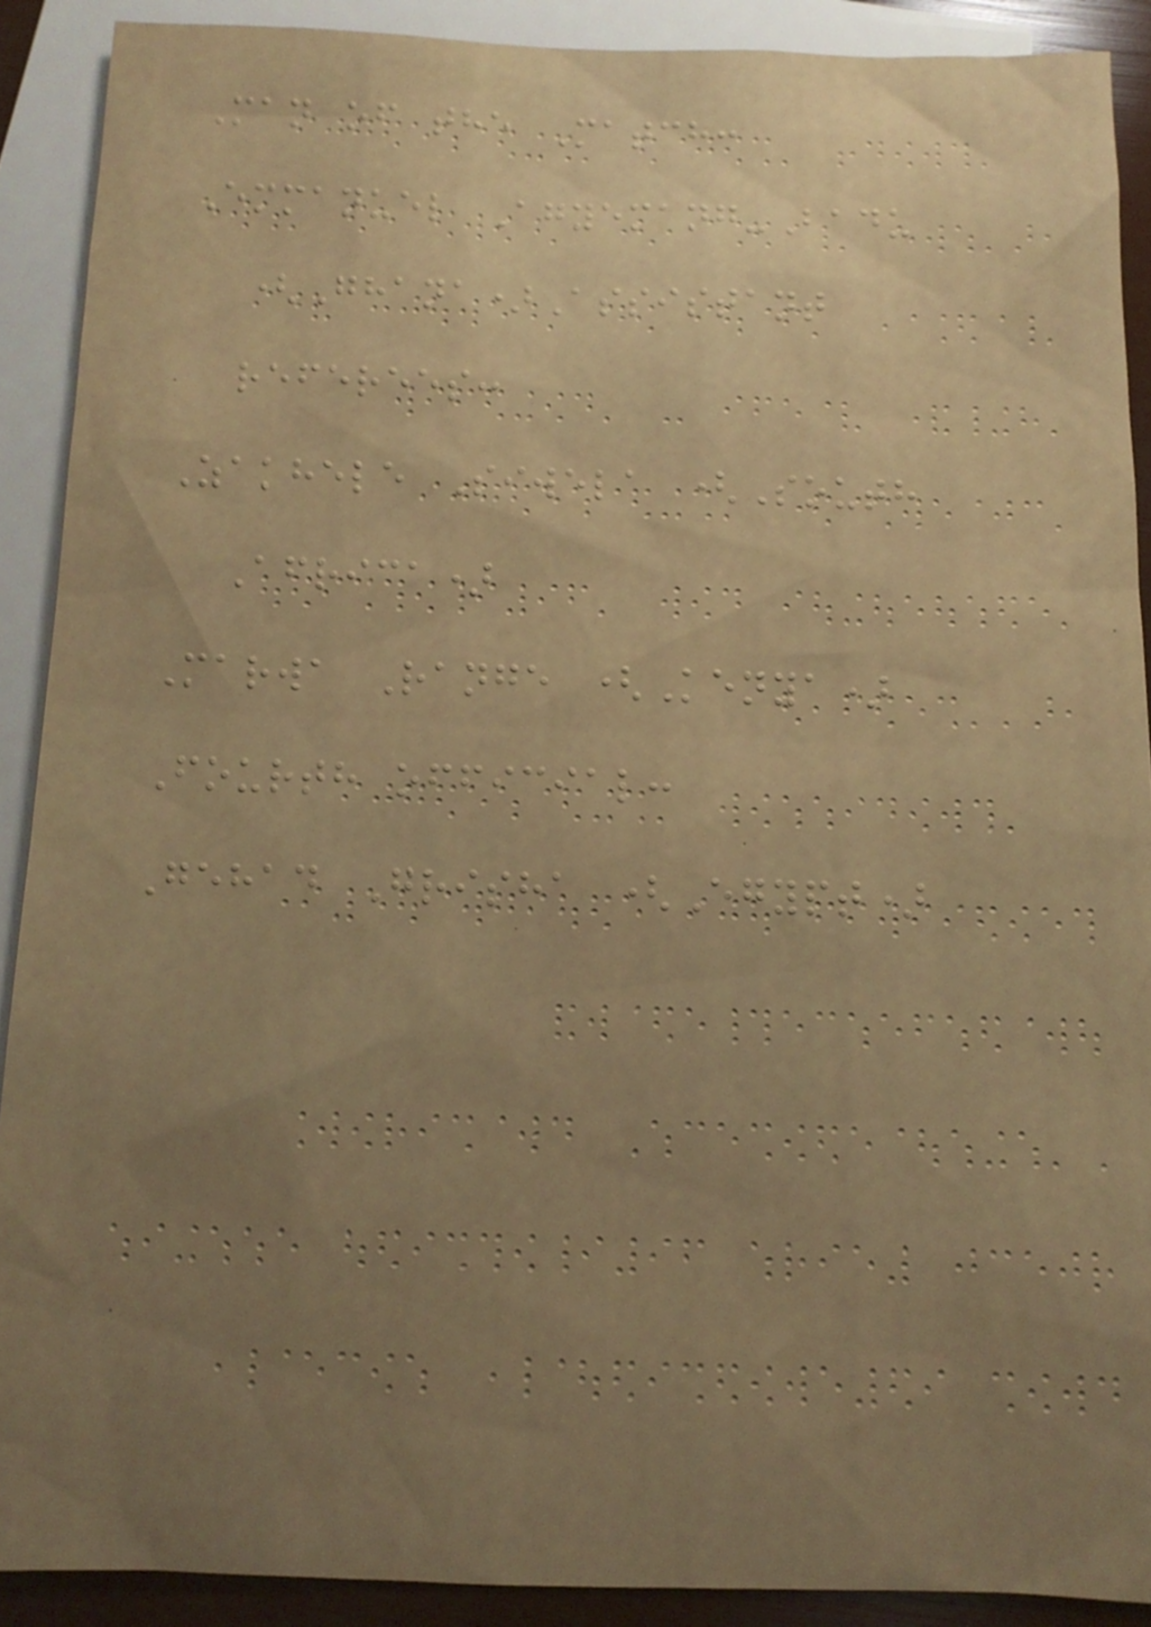Man of the Match:
Emmanuel Agyemang-Badu
(Ghana)Assistant
referees:
Zakhele Siwela (South
Africa)
Marwa Range (Kenya)
Fourth official:
Gehad Grisha (Egypt)
